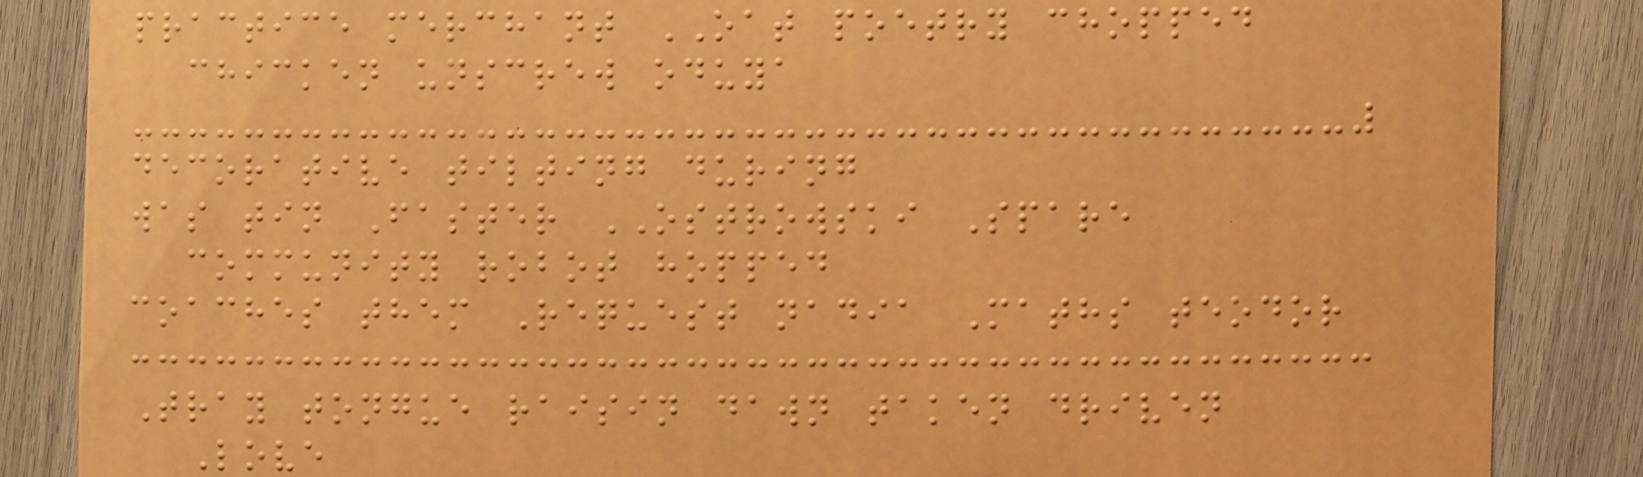practice merchant OAT poetry chopped
chicken unscrew oduya
decorative tilting during
was tin Faster OSTROWSKI Spare
community robot hopped
coaches them Request nadia Maths teodor
Tray tongue raisin dawn taken driven
Love
